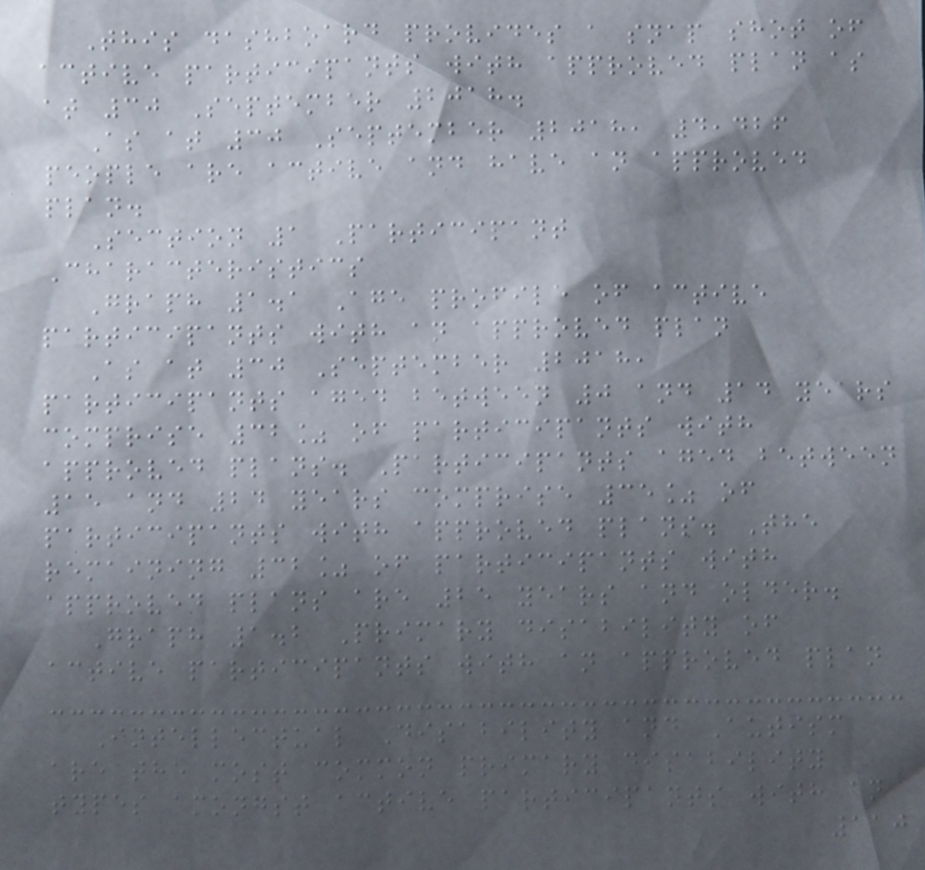This dashboard provides a snap shot of
active participants with approved plan as
at 30 September 2018.
As at 30 September 2018, 4,426
people are active and have an approved
plan.
Section 1 Participant
Characteristics
Graph 1.1 Age profile of active
participants with an approved plan
As at 30 September 2018,
participants aged between 0 and 14 years
comprise 32% of participants with
approved plans. Participants aged between
15 and 24 years comprise 35% of
participants with approved plans. The
remaining 32% of participants with
approved plans are 25 years and older.
Graph 1.2 Primary disability of
active participants with an approved plan
Intellectual Disability and Autism
are the most common primary disability
types amongst active participants with an
110
